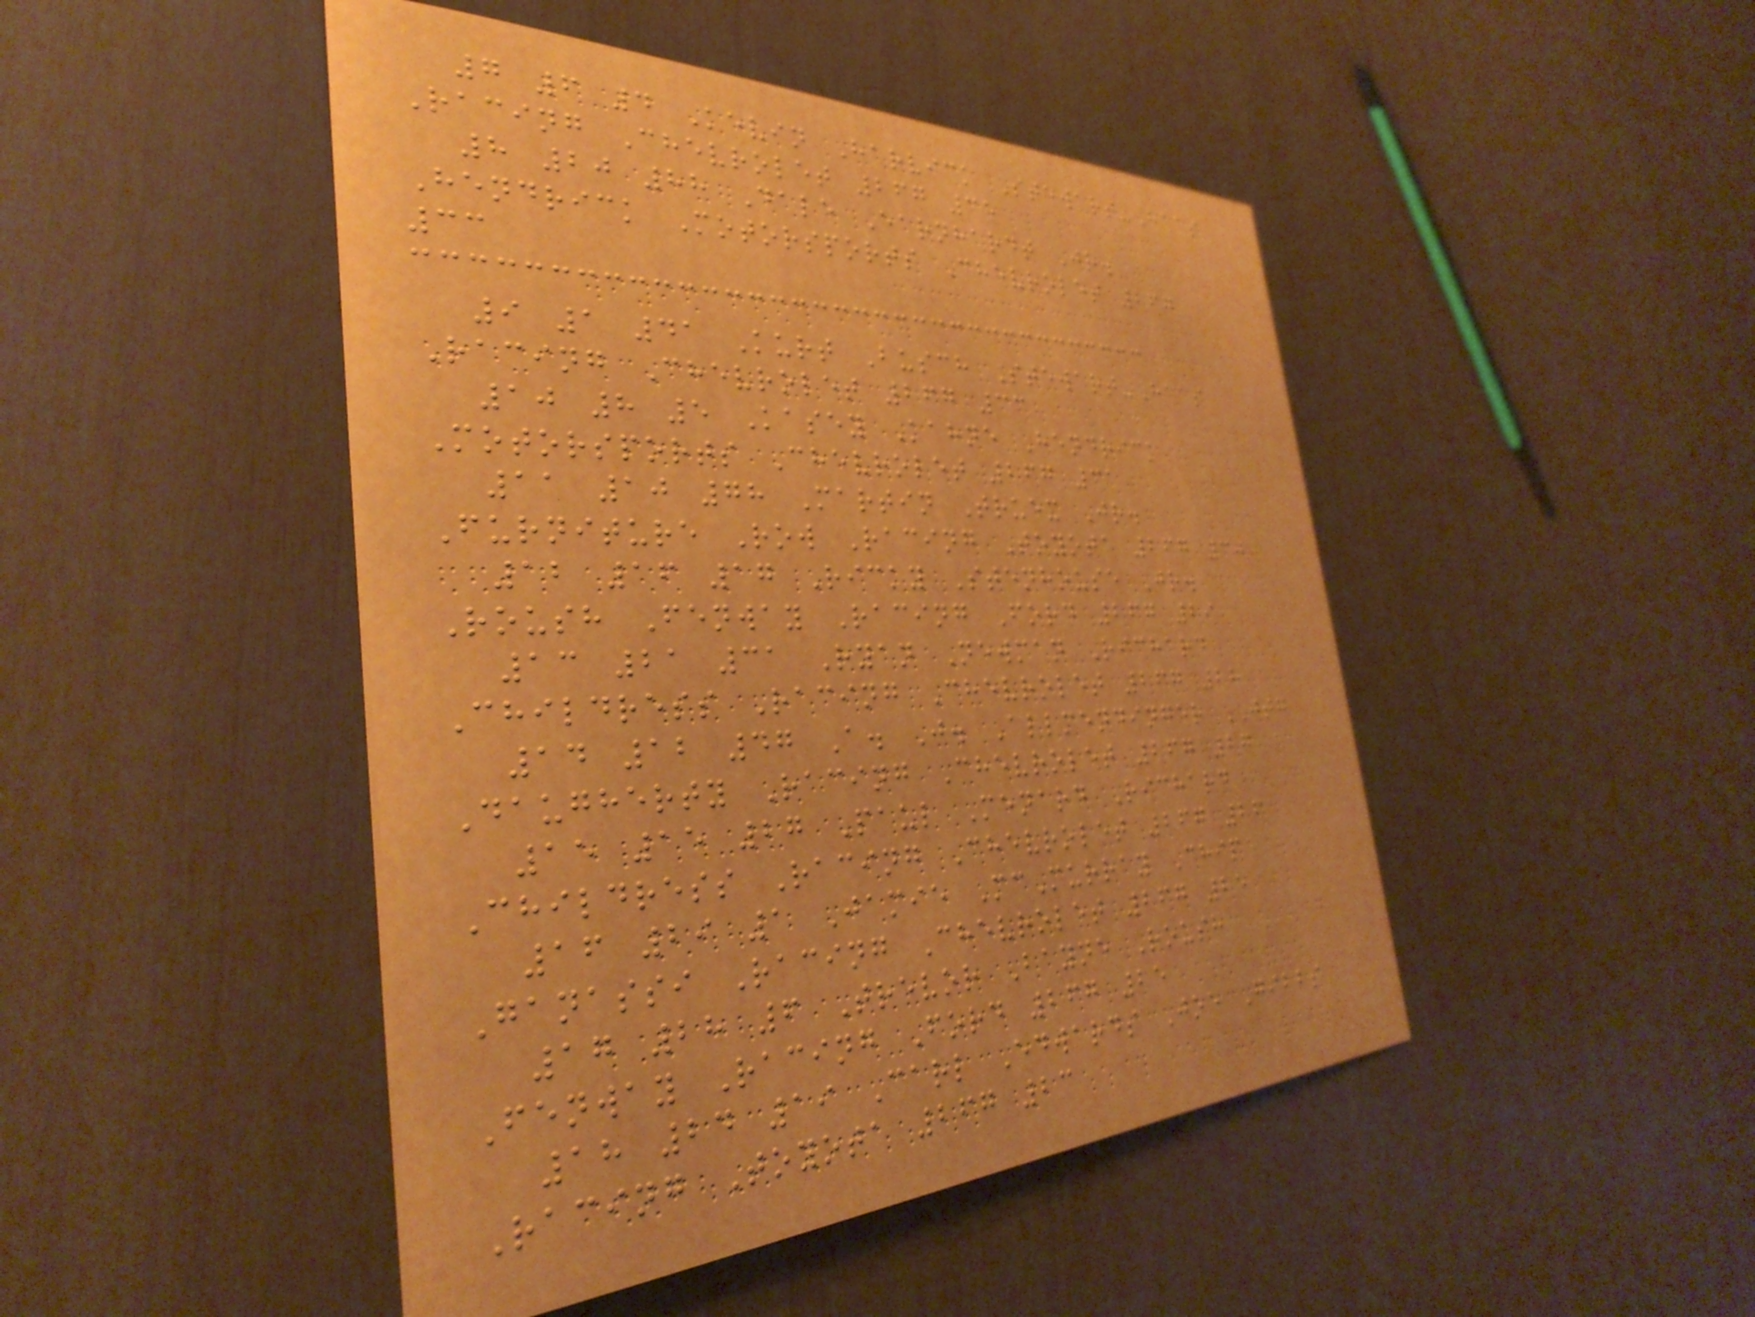7 6 4 Kevin Harvick Stewart-Haas
Racing Chevrolet 267 35
8 20 88 Dale Earnhardt Jr.
Hendrick Motorsports Chevrolet 267
33
9 1 41 Kurt Busch Stewart-Haas
Racing Chevrolet 267 33
10 8 5 Kasey Kahne Hendrick
Motorsports Chevrolet 267 31
11 10 78 Martin Truex Jr.
Furniture Row Racing Toyota 267 30
12 16 17 Ricky Stenhouse Jr.
Roush Fenway Racing Ford 267 29
13 21 31 Ryan Newman Richard
Childress Racing Chevrolet 267 28
14 12 47 A. J. Allmendinger JTG
Daugherty Racing Chevrolet 267 27
15 15 27 Paul Menard Richard
Childress Racing Chevrolet 267 26
16 29 1 Jamie McMurray Chip
Ganassi Racing Chevrolet 267 25
17 28 6 Trevor Bayne Roush
Fenway Racing Ford 267 25
18 24 19 Carl Edwards Joe Gibbs
Racing Toyota 267 23
